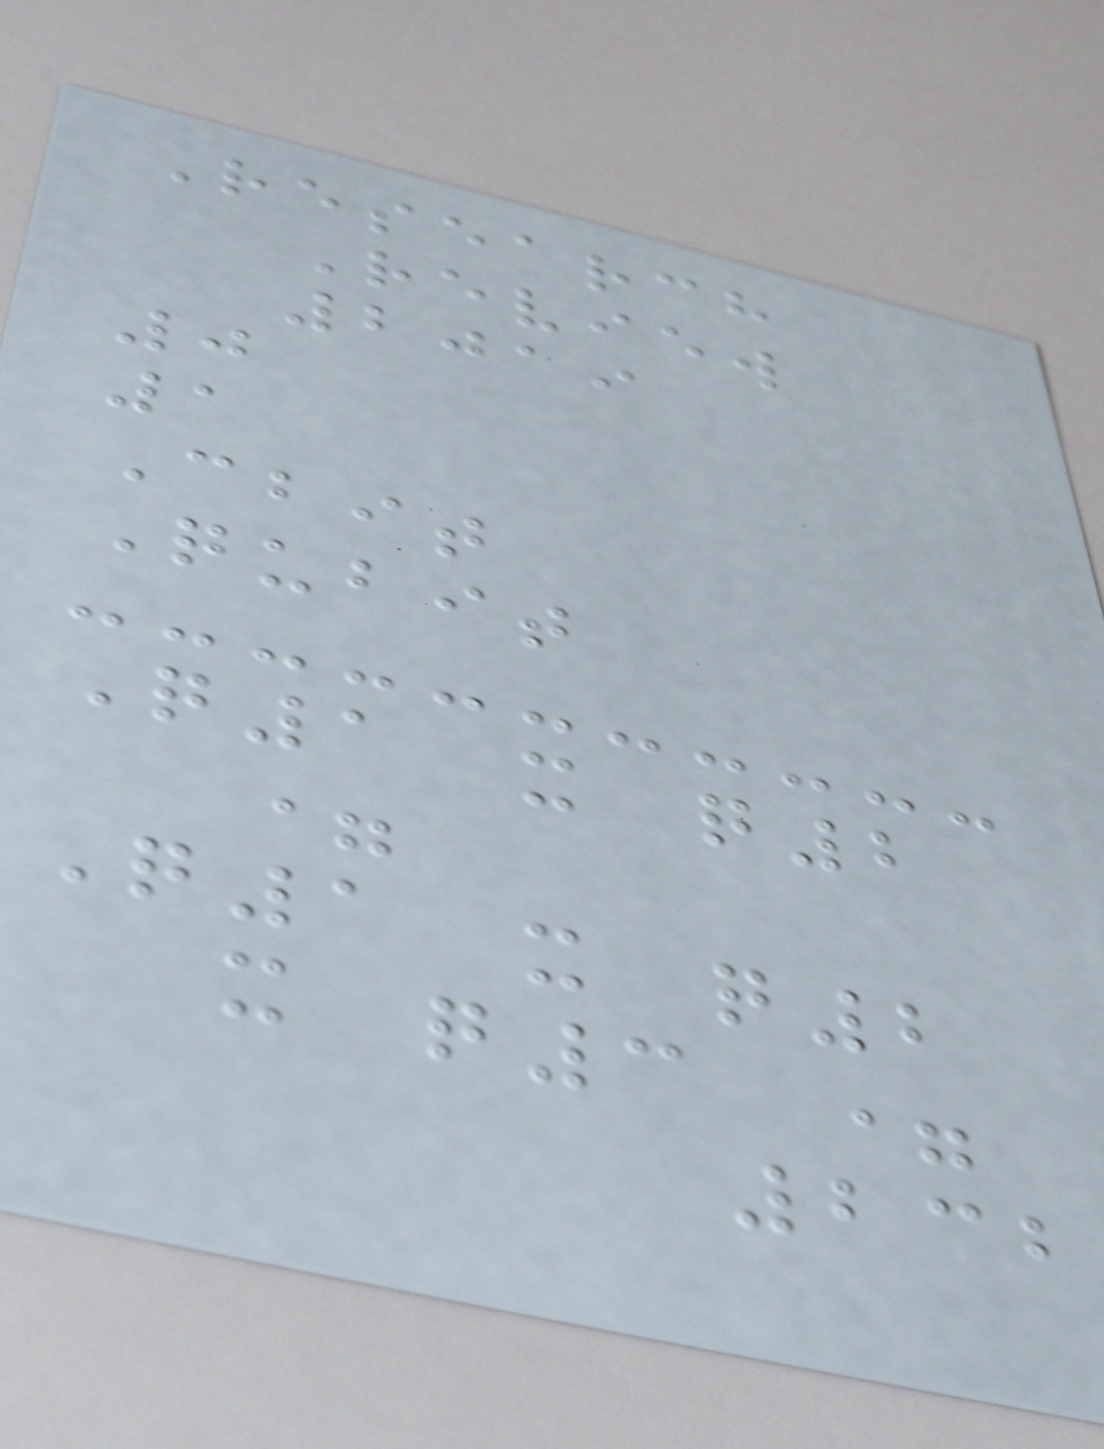Research
Review
2019
0
1
Cbit
Qubit
Q1 x q2
=
Q1 x q2
x q3 =
232
